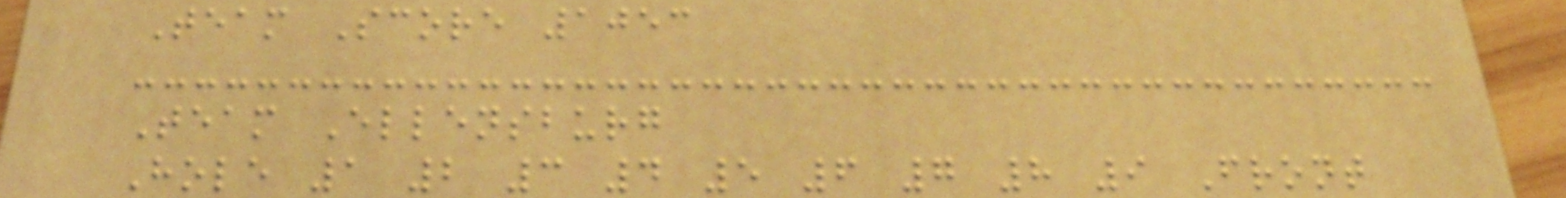Team Score 1053
Team Ellensburg
Hole 1 2 3 4 5 6 7 8 9 Front
